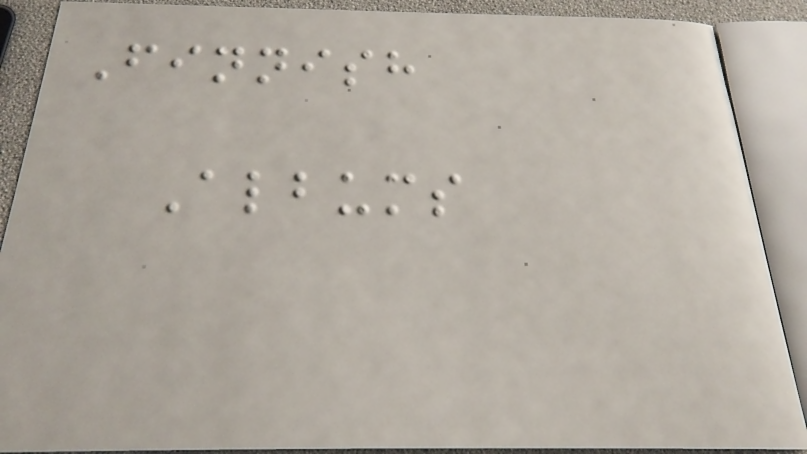Finnish
Albums
